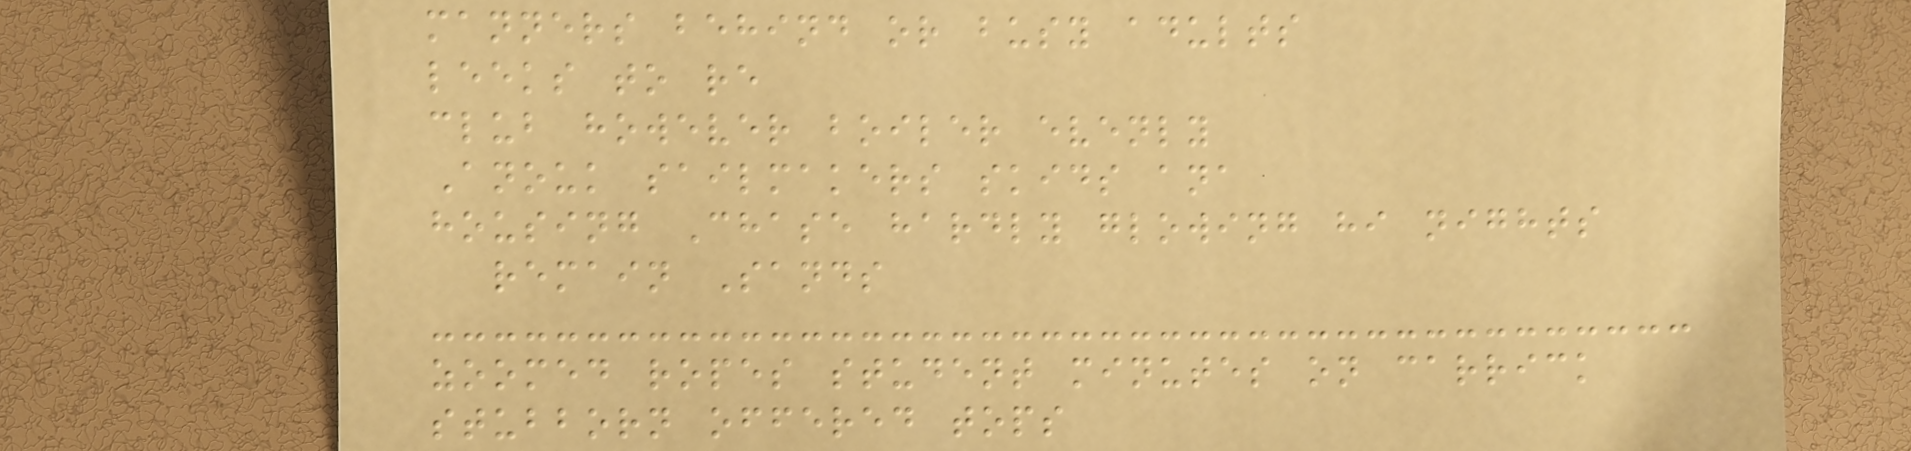manners behind or busy adults
leeks to re
club however boiler evenly
Anouk sailmakers skids ana
housing Chase hardly glowing hi nights
remain Sands
zoomed ropes student minutes on carrick
stubborn offered tops
